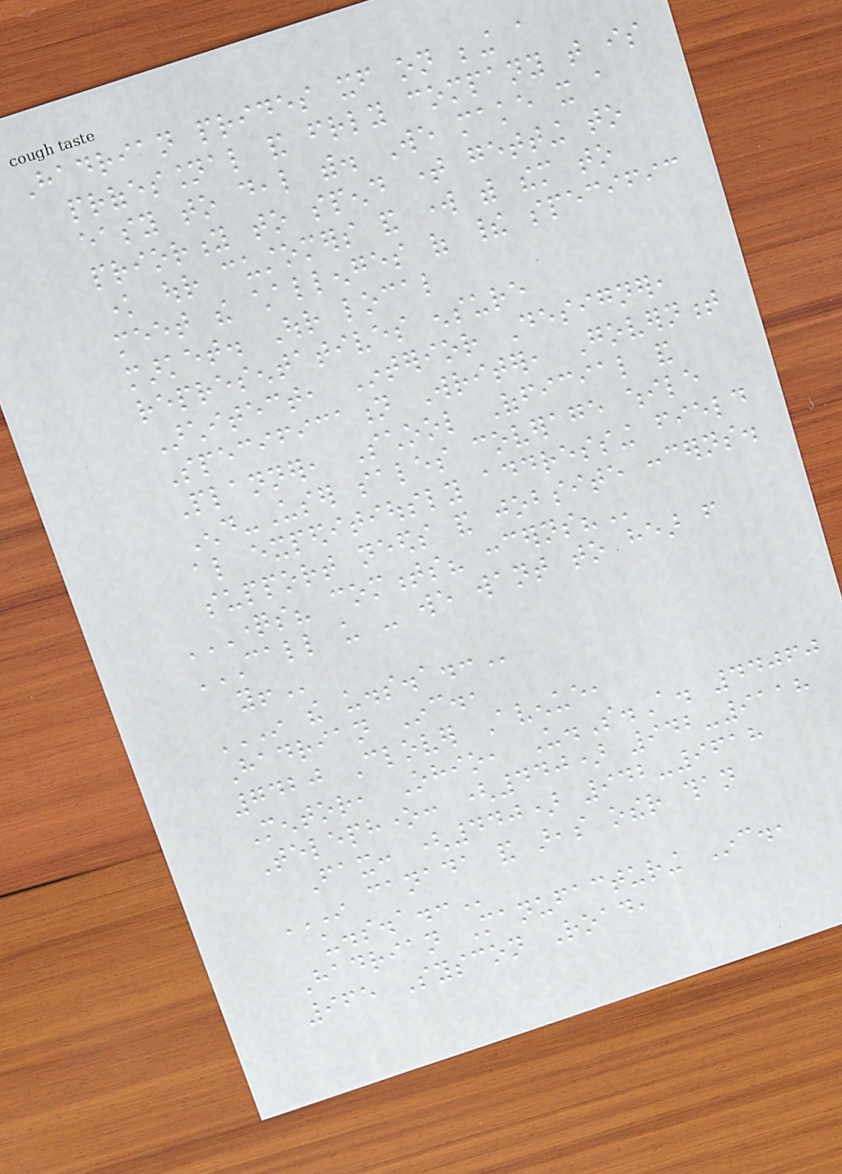Hadrian prides itself on being a
professional and friendly company that is
easy to deal with. We make it a
priority to spend time getting to
know our customers and work with them to
meet the challenges of their specific
market. Our local
representatives ensure
Architect, Interior Designer,
Specification Writer, Government
Planner, School Official and
End-User sales coverage while
also expeditiously addressing field
support needs and jobsite concerns.
QUESTIONS? COMMENTS? CONCERNS?
CALL US - WE WANT TO HEAR FROM
YOU!
IN THE U.S.A.:
Hadrian Inc.,
7420 Clover Avenue,
Mentor, Ohio, U.S.A. 44060
Telephone: (440) 942-9118
Fax: (440) 942-9618
IN CANADA AND AREAS OTHER THAN
U.S.A.:
Hadrian Manufacturing Inc.,
965 Syscon Road,
